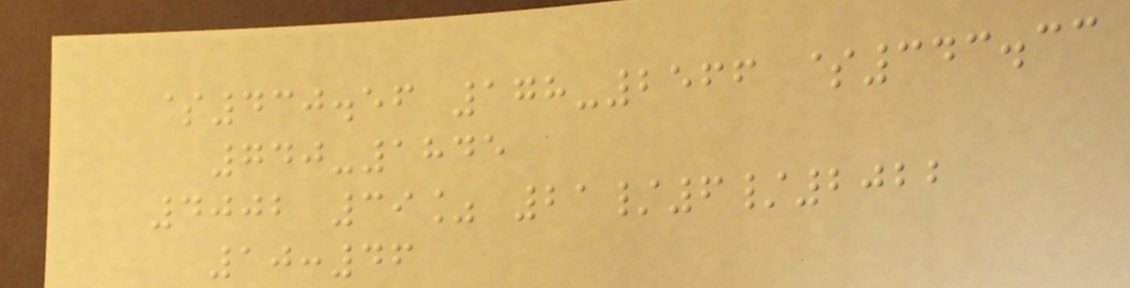$430.56 178-2566 $343.33
740-1845
4002 39% 21/6/2022
10:46
